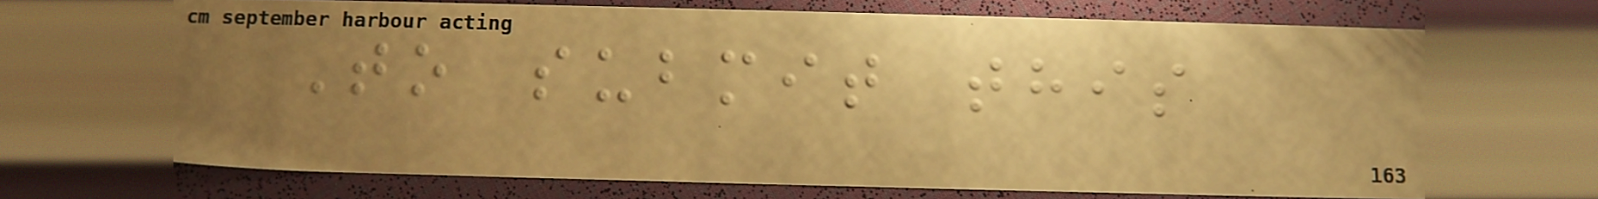To submit this
